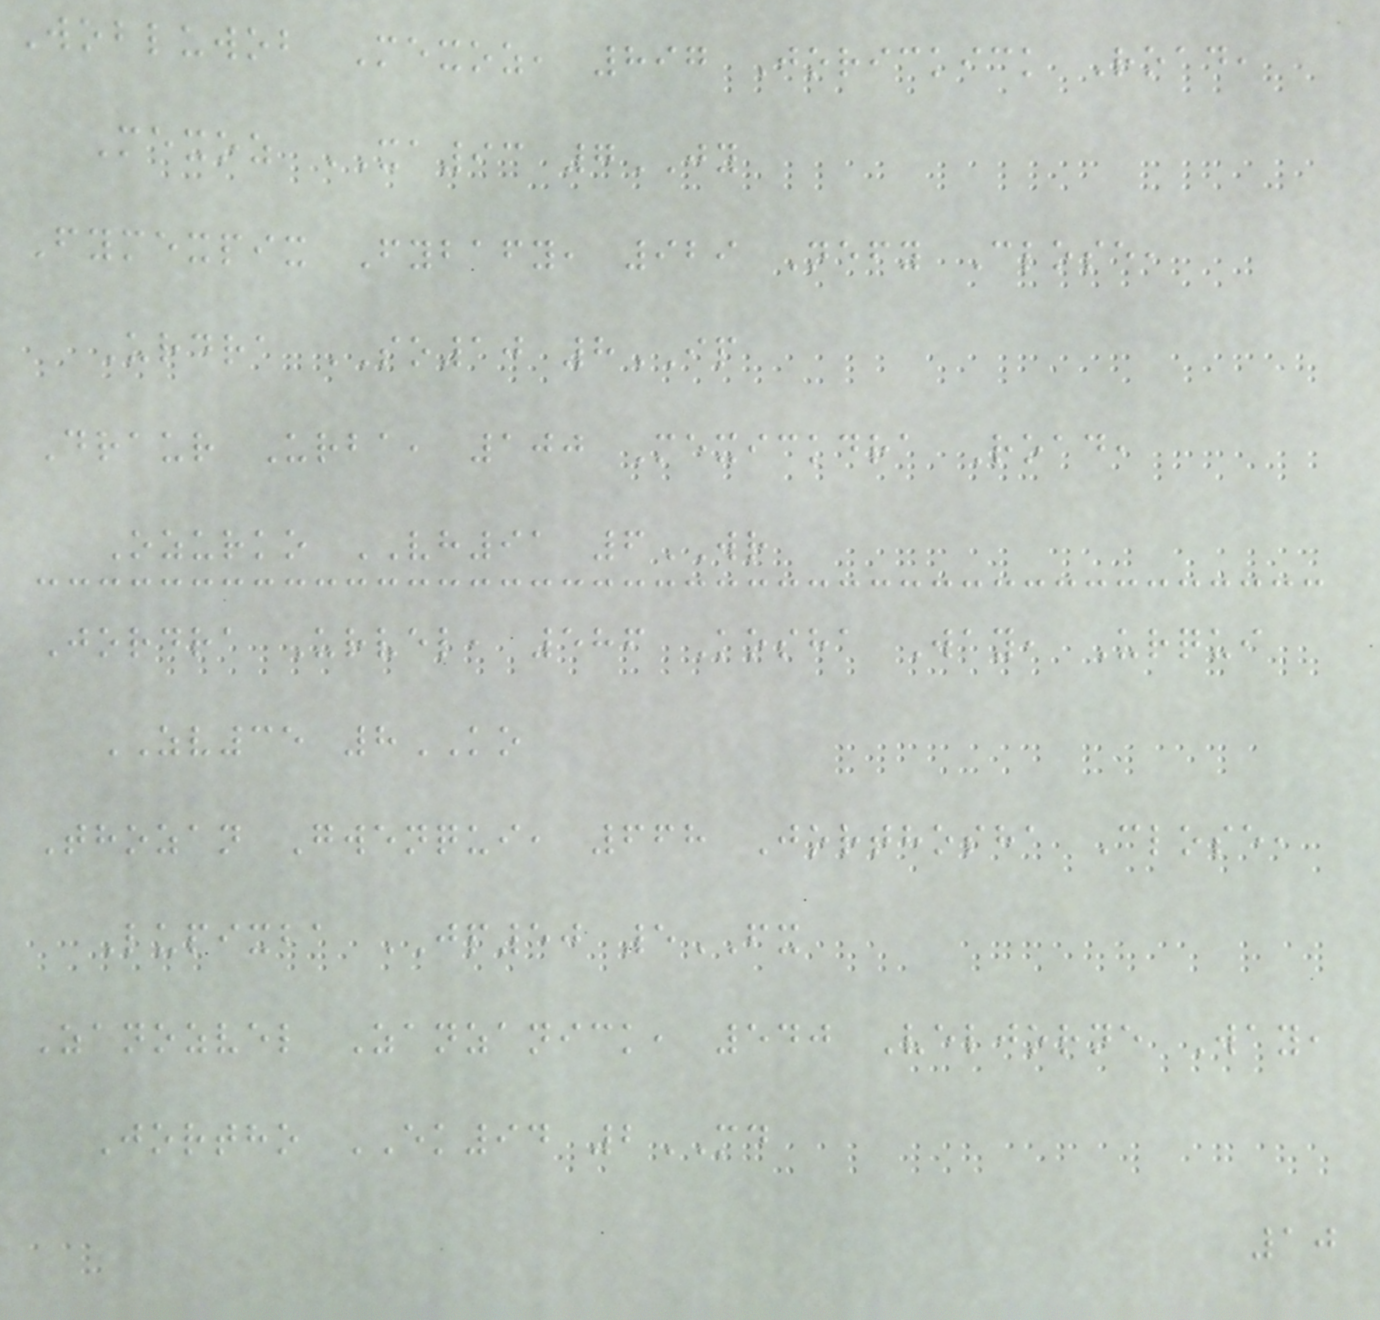Wobluwob Mexoz, 897 Jorickick Road,
Mexoz XA93 7JY
Fymexpix Fybafy, 929 Nefy Close,
Urdra SO10 8IP
Draur Urba, 100 Mexickdra Road,
Ozurko VH91 6WR
Jordra Urvel, 586 Kosha Way, Urqui
ZV35 8KO
Thozan Gwenqui, 668 Jorthosha Close,
Lupixba JP50 5FX
Zanozvel Zanzanick, 540 Veljorne Way,
Jortho EK94 2MD
10
